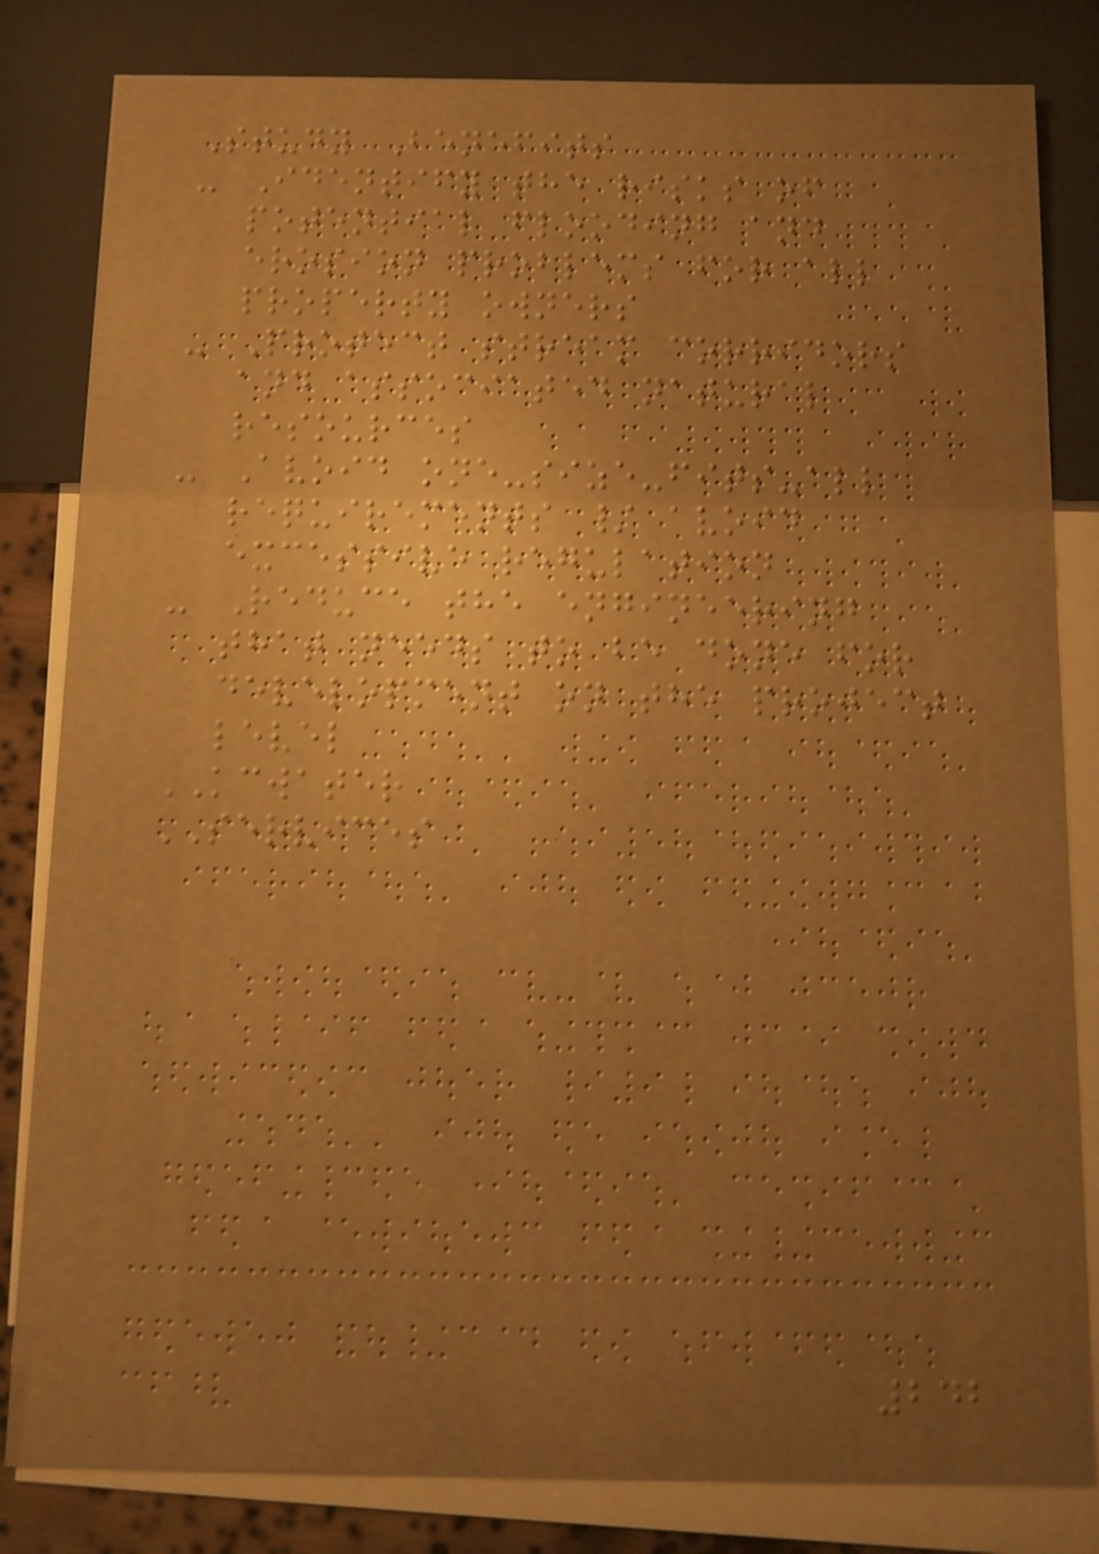Study Benefits
- Identify the risks of
potential flooding and
erosion problems for all
property owners
- Protect stream corridors
and associated natural
resources
- Avoid one-size-fits-all
requirements / avoid
excessive regulation
- Reduce the engineering
that needs to be done for
development on the project
level
KCWATER
SERVICES
242
